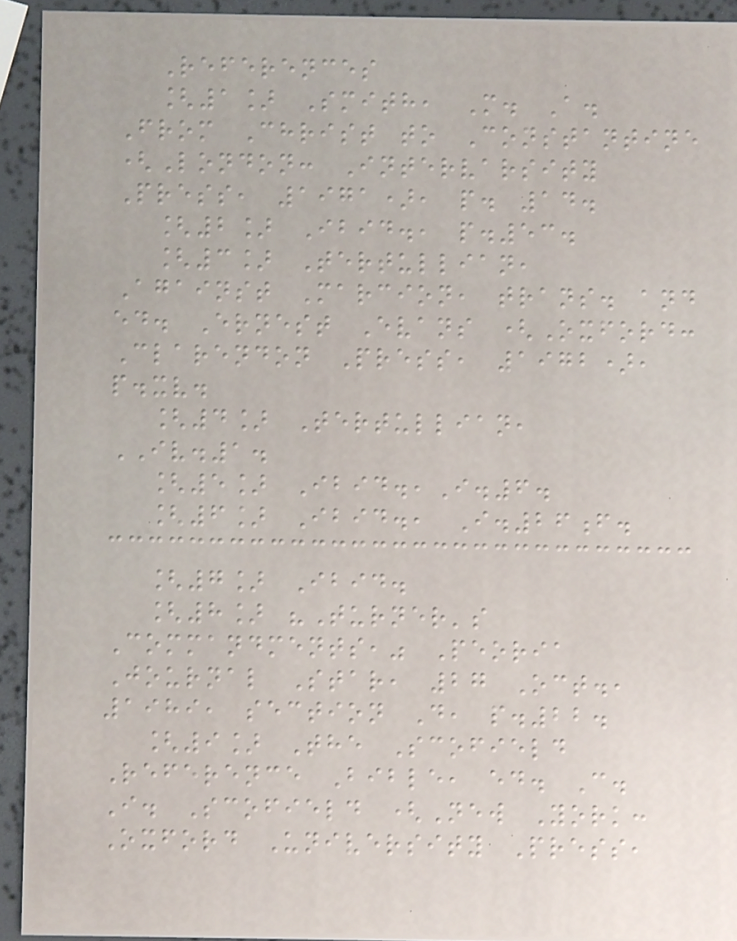References
[1] Smith, M. A.
From Christ to Constantine
(London: Intervarsity
Press, 1971), p. 14.
[2] Ibid., p.53.
[3] Tertullian,
Against Marcion, trans. and
ed. Ernest Evans (Oxford:
Clarendon Press, 1972),
p.xv.
[4] Tertullian,
IV.1.
[5] Ibid.,I.6.
[6] Ibid., I.26f.
[7] Ibid.
[8] "Turner's
Commandments," Peoria
Journal Star, 27 Oct.,
1989, section D, p.22.
[9] The Scofield
Reference Bible, ed. C.
I. Scofield (New York:
Oxford University Press,
